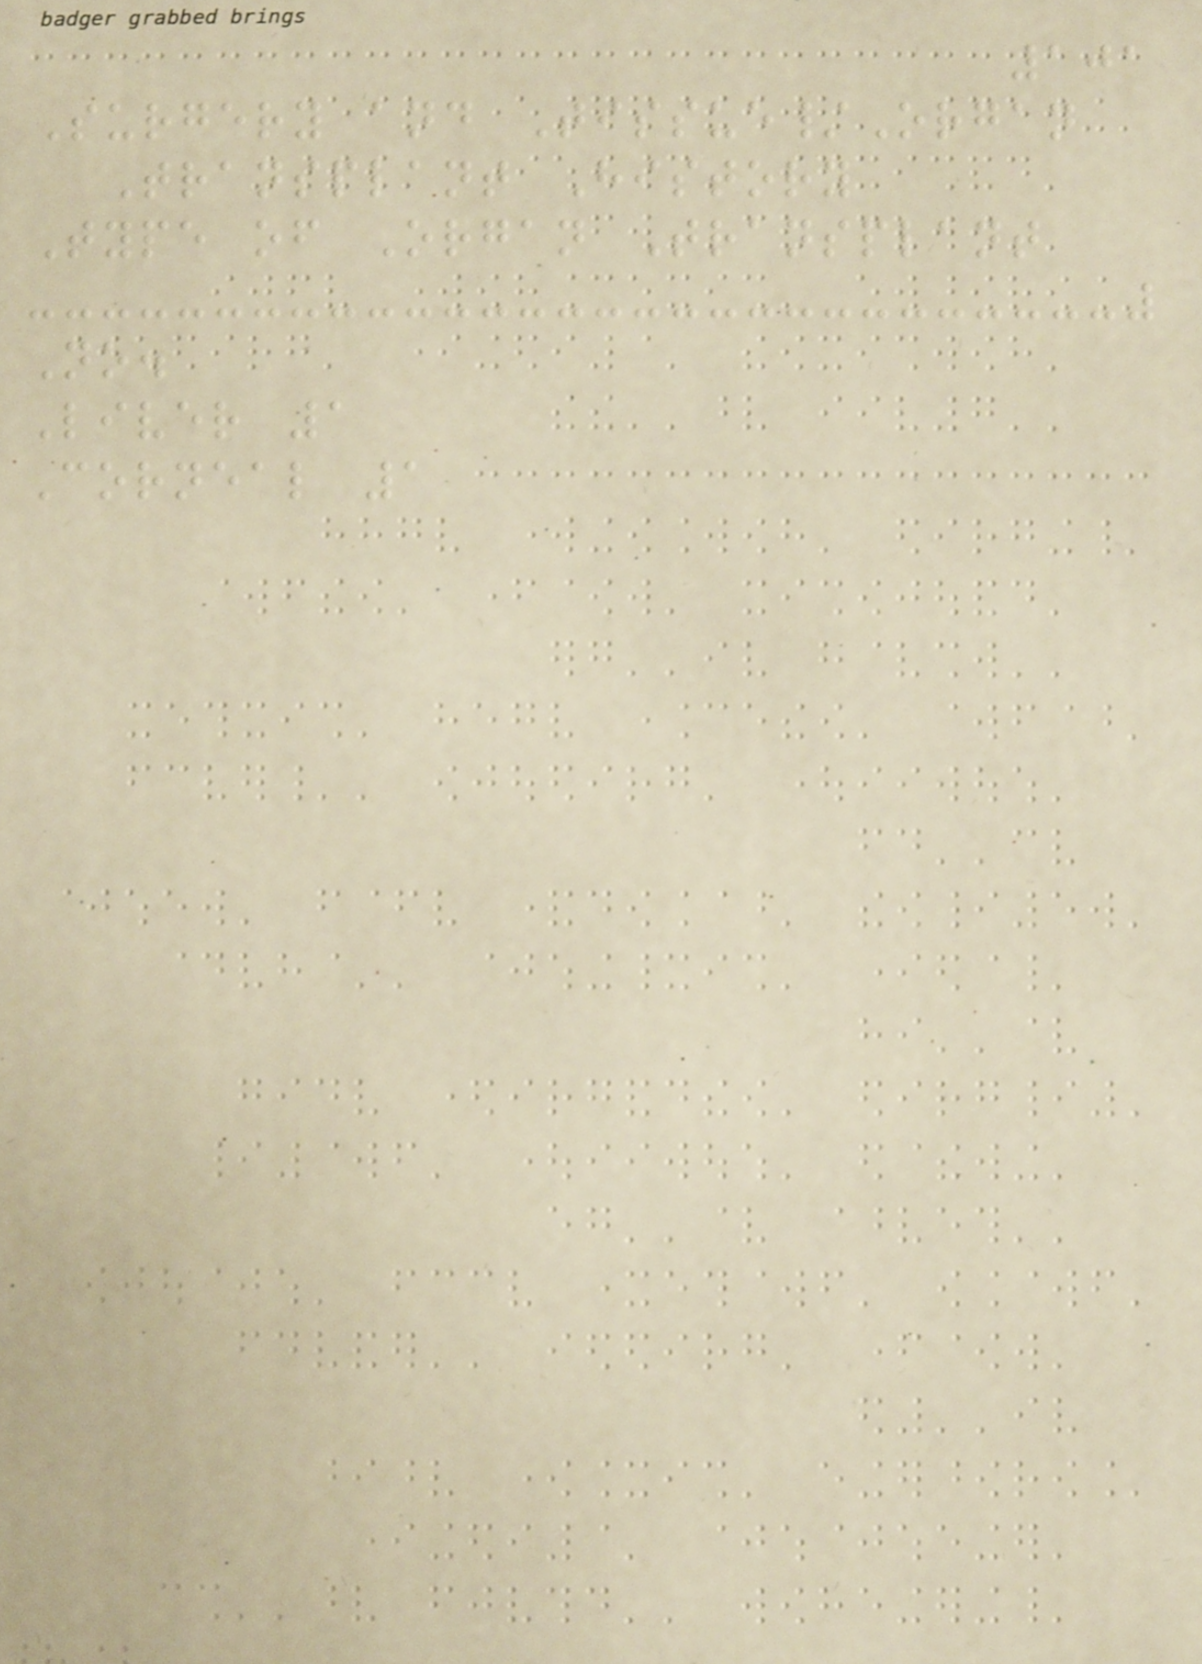101
Surgery and Tissue/Organ
Transplant History
Type of Organ Transplant
No.
Liver 1
Corneal 1
